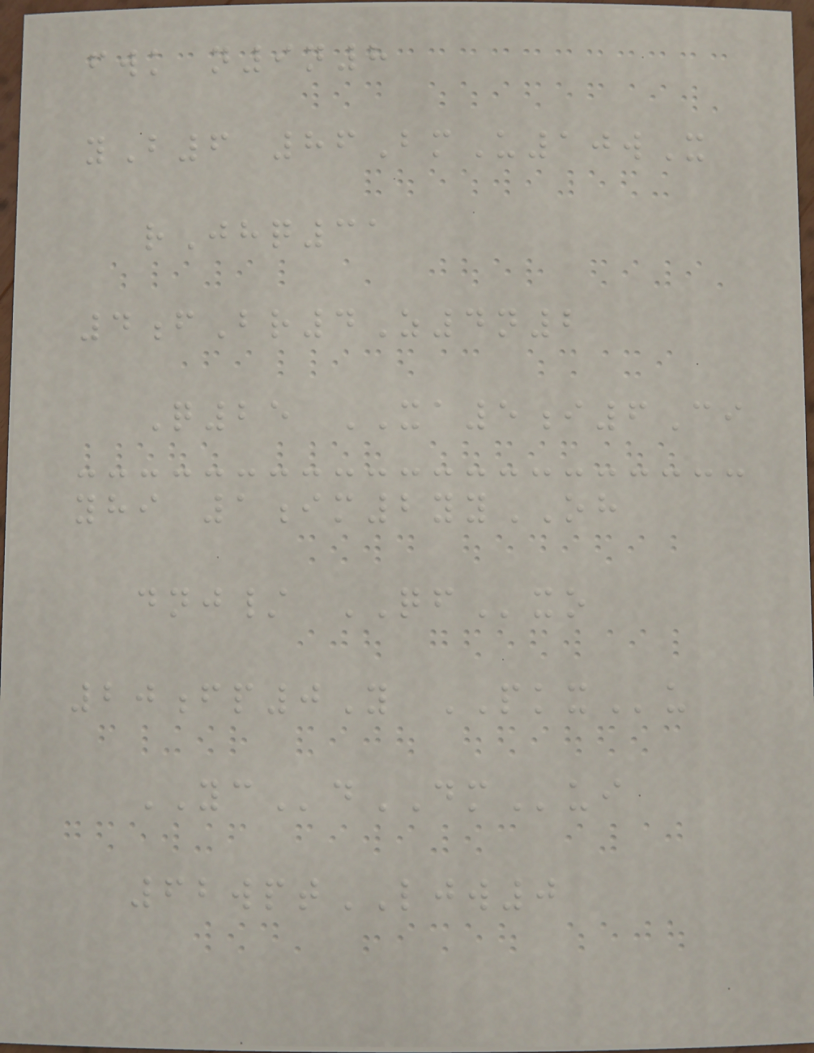fwk n9n8
yB6 86BmU10wX
rJhq31
4fBr4Z4n2
Q25 XA5i6Ci
yhi 1im2yyOH
dnj/ QFxo
20fp0Y PKXu
YCdDMui
62wptLJW0
